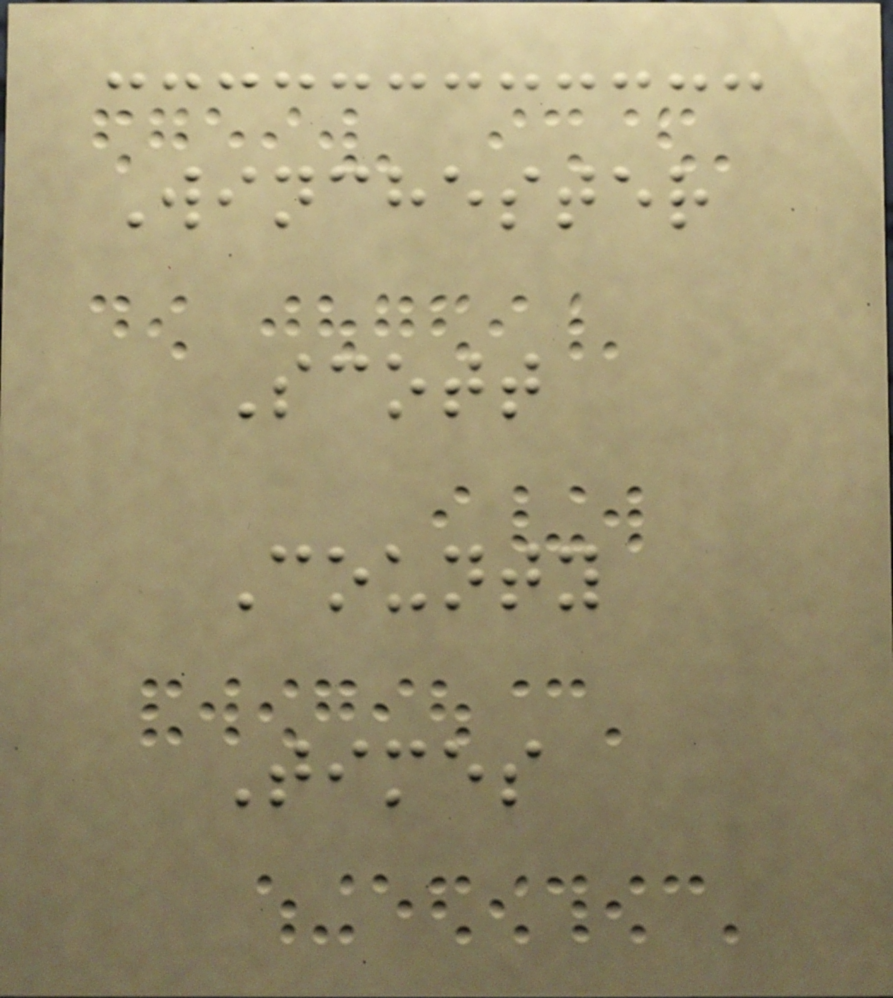Winchester
Scott
County
Times
